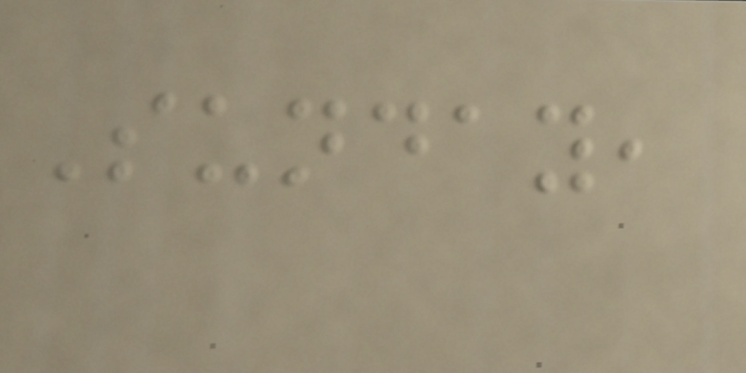Sunday,
